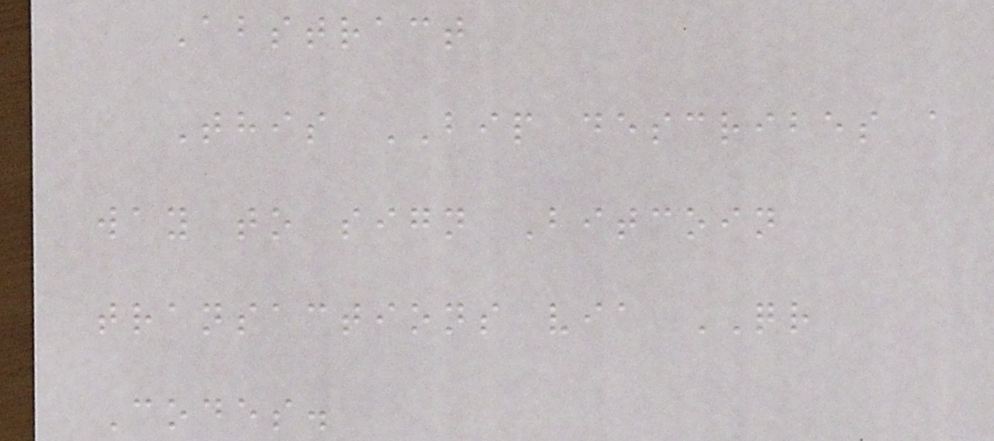Abstract
This BIP describes a
way to sign Bitcoin
transactions via QR
Codes.
